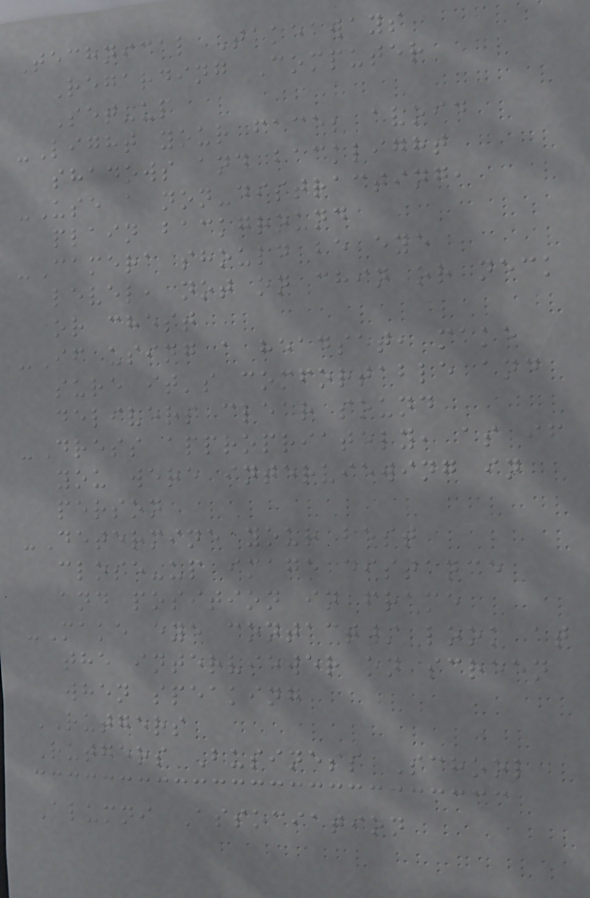Technical Takeaways
Regarding Computer
Set-up
-Light your face; avoid
shadows and backlight
-Use a non-distracting,
plain background
-Camera should be eye
level, not on chin or neck
or chest
-If using a headset, make
sure it's comfortable and
delivers clear sound
-Dress appropriately, as if
you were interviewing in
person
-Determine your best
close-up image distance
and position in frame
-Make eye contact/ look at
the interviewer on screen
when speaking
RUTGERS
Rutgers Business School
Alumni Association
